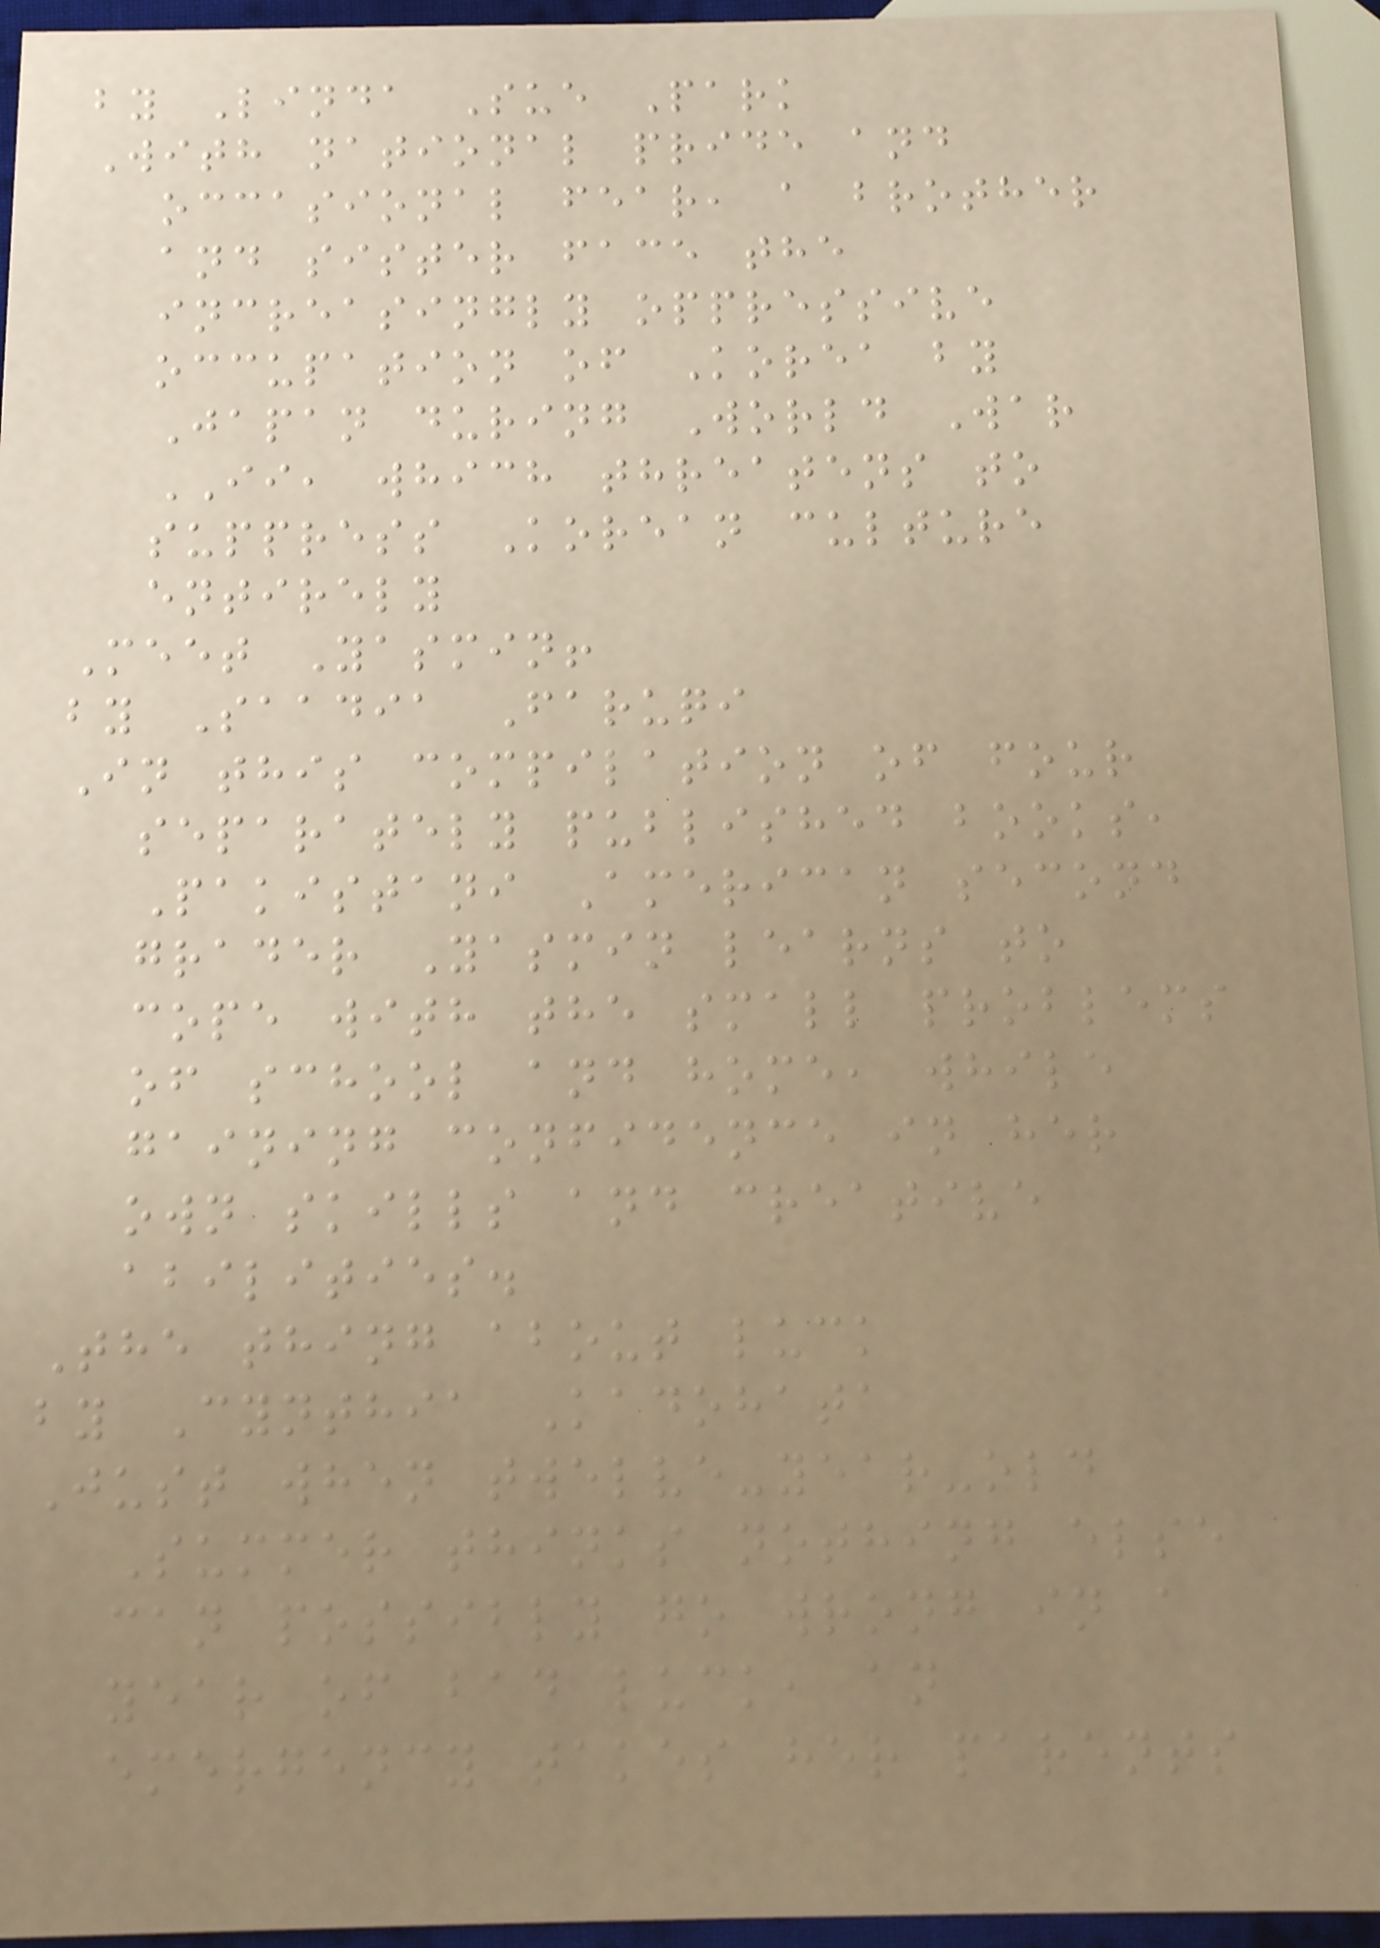by Linda Sue Park
With national pride and
occasional fear, a brother
and sister face the
increasingly oppressive
occupation of Korea by
Japan during World War
II, which threatens to
suppress Korean culture
entirely
Meet Yasmin!
by Saadia Faruqi
In this compilation of four
separately published books,
Pakistani American second
grader Yasmin learns to
cope with the small problems
of school and home, while
gaining confidence in her
own skills and creative
abilities.
The thing about luck
by Cynthia Kadohata
Just when twelve-year-old
Summer thinks nothing else
can possibly go wrong in a
year of bad luck, an
emergency takes her parents
